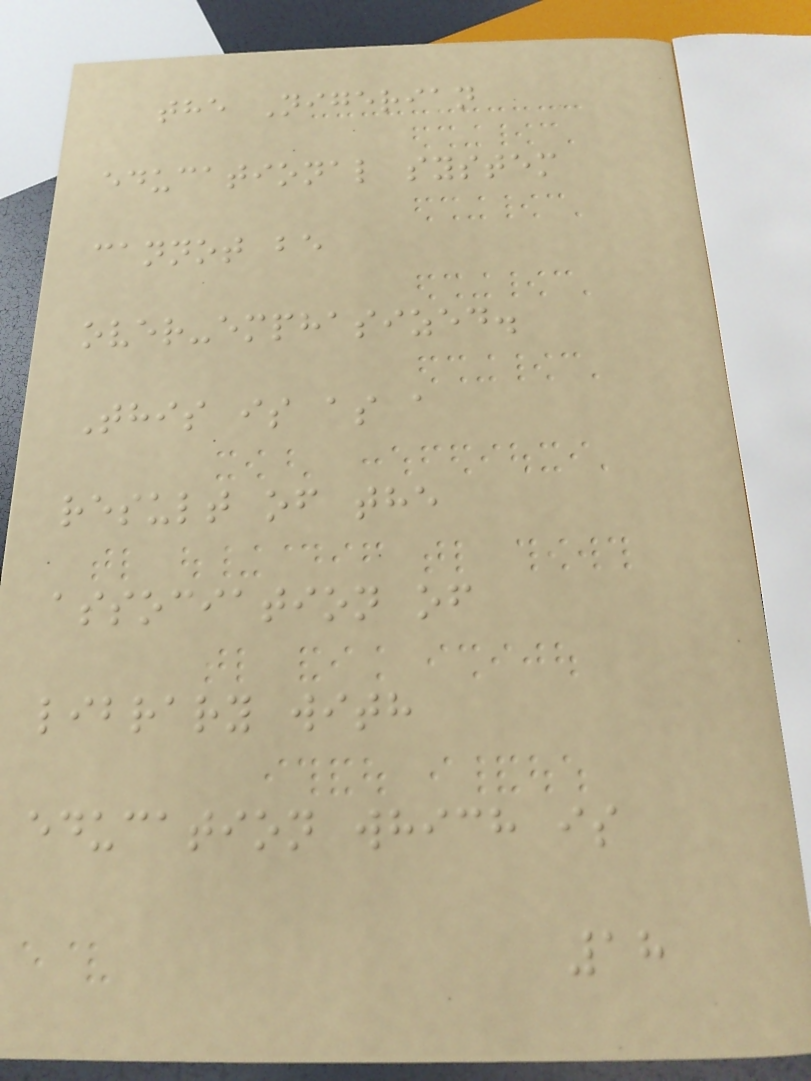the Nigerian
educational system
cannot be
over-emphasized.
This is as a
result of the
association of
library with
education which is
18
